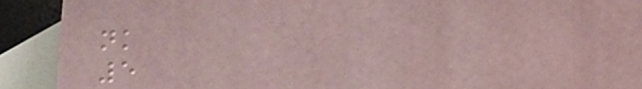nk
5
